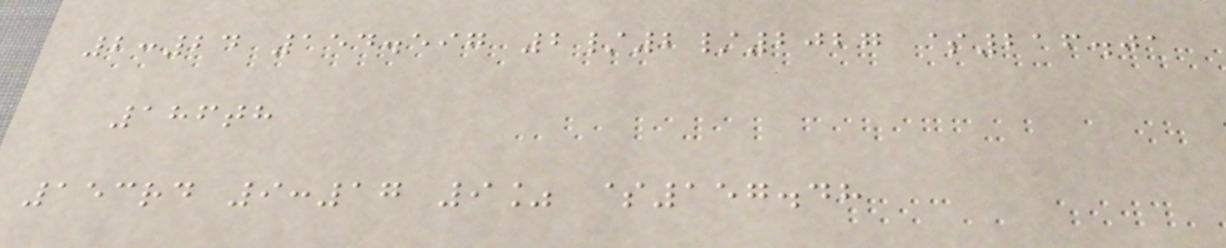2:24 154.597 2/2/2027 $216.01
186th
153rd 9:17 9% $157.48
